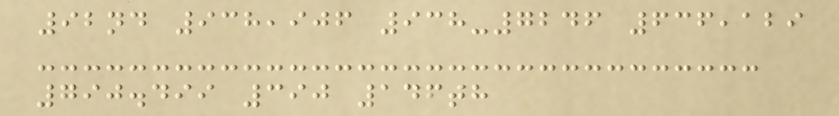92nd 938,906 938-7246 636,129
790.499 390 146th
